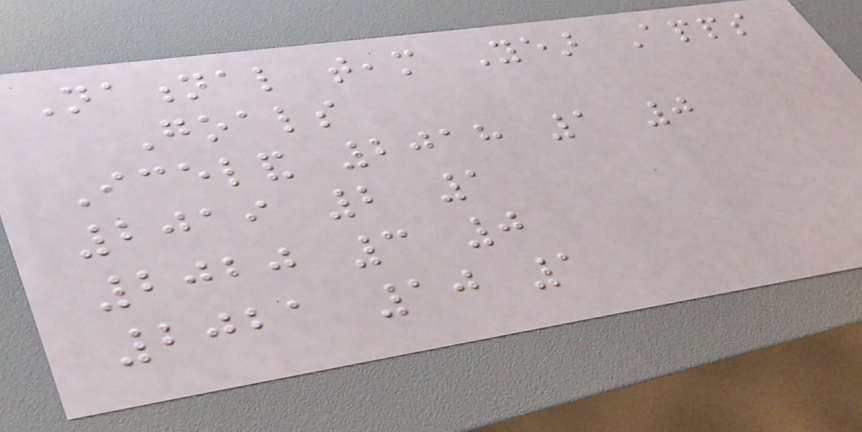National team Year Apps
Goals
Iceland 2018 1 0
2019 2 1
2020 3 0
2021 10 1
